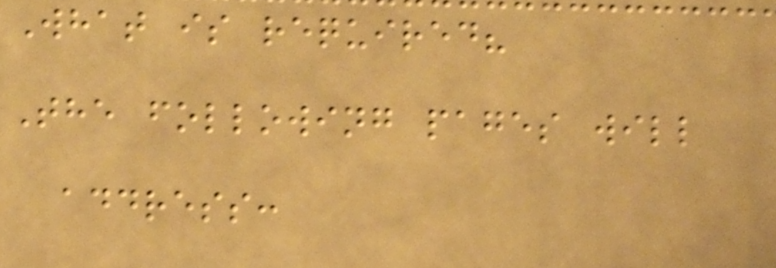What is required?
The following pages will
address:
